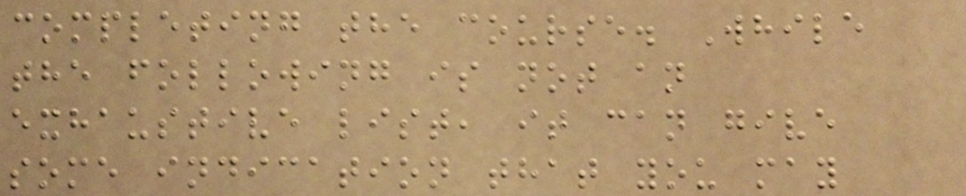completing the course. While
the following is not an
exhaustive list, it can give
some indication that you may
